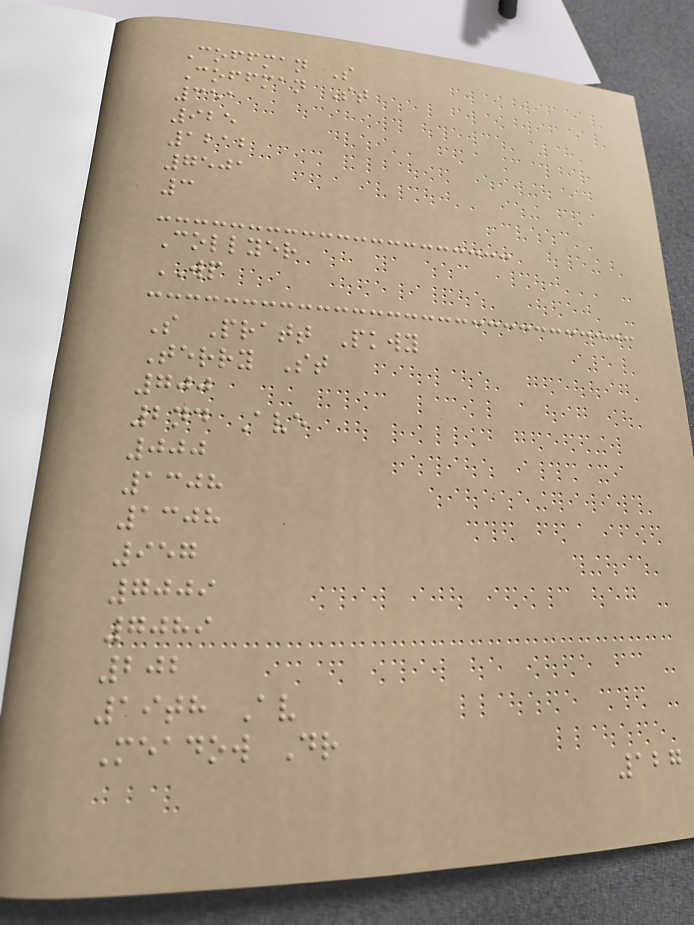Coffman S
Coffman St
351
925
1212
7501
3
Collyer
WP
S Pratt Pkwy
Terry St
700
2nd Ave
000
1308
1308
957
7009
7089
202
19th Av
Meadow Dr
127
